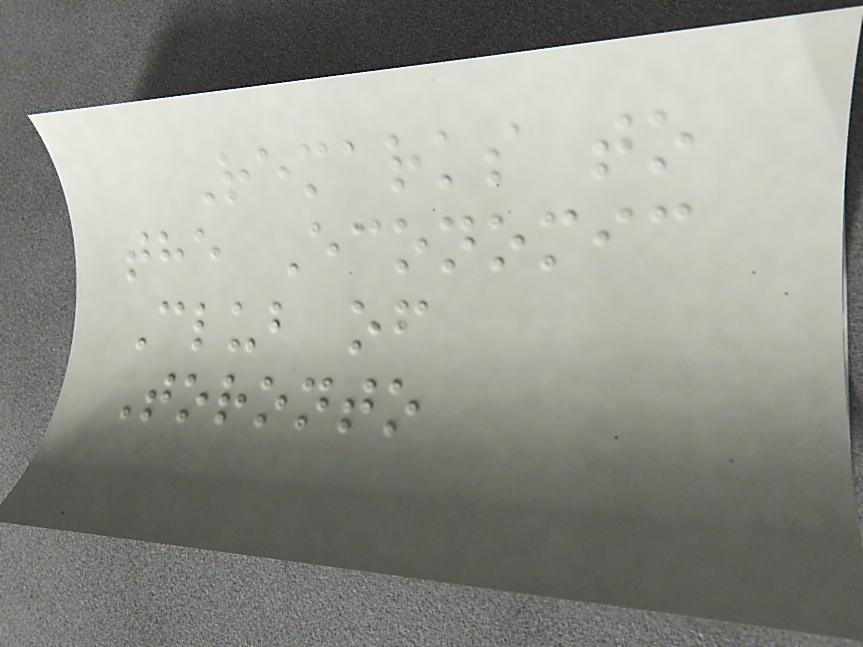Remarks to
the Economic
Club of
Toronto
